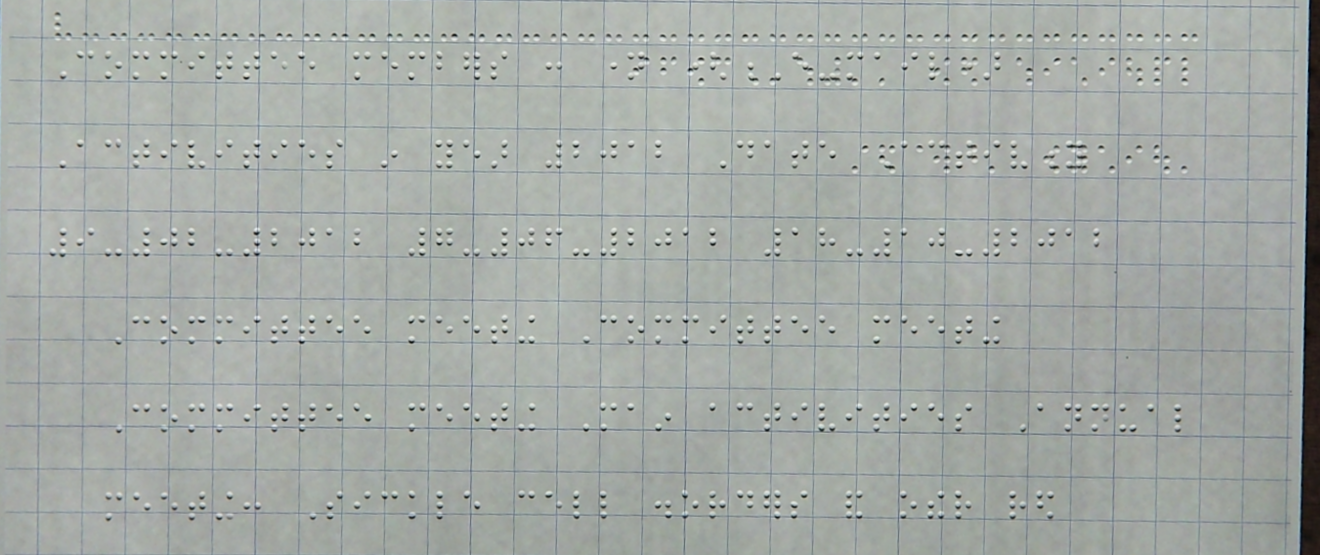Committee members : name (E-mail)
Activities in year 2012 Date Activity
9-02-2012 7-06-2012 18-10-2012
Committee meeting Committee meeting
Committee meeting Main activities Annual
meeting: Sickle cell disorders and other red
